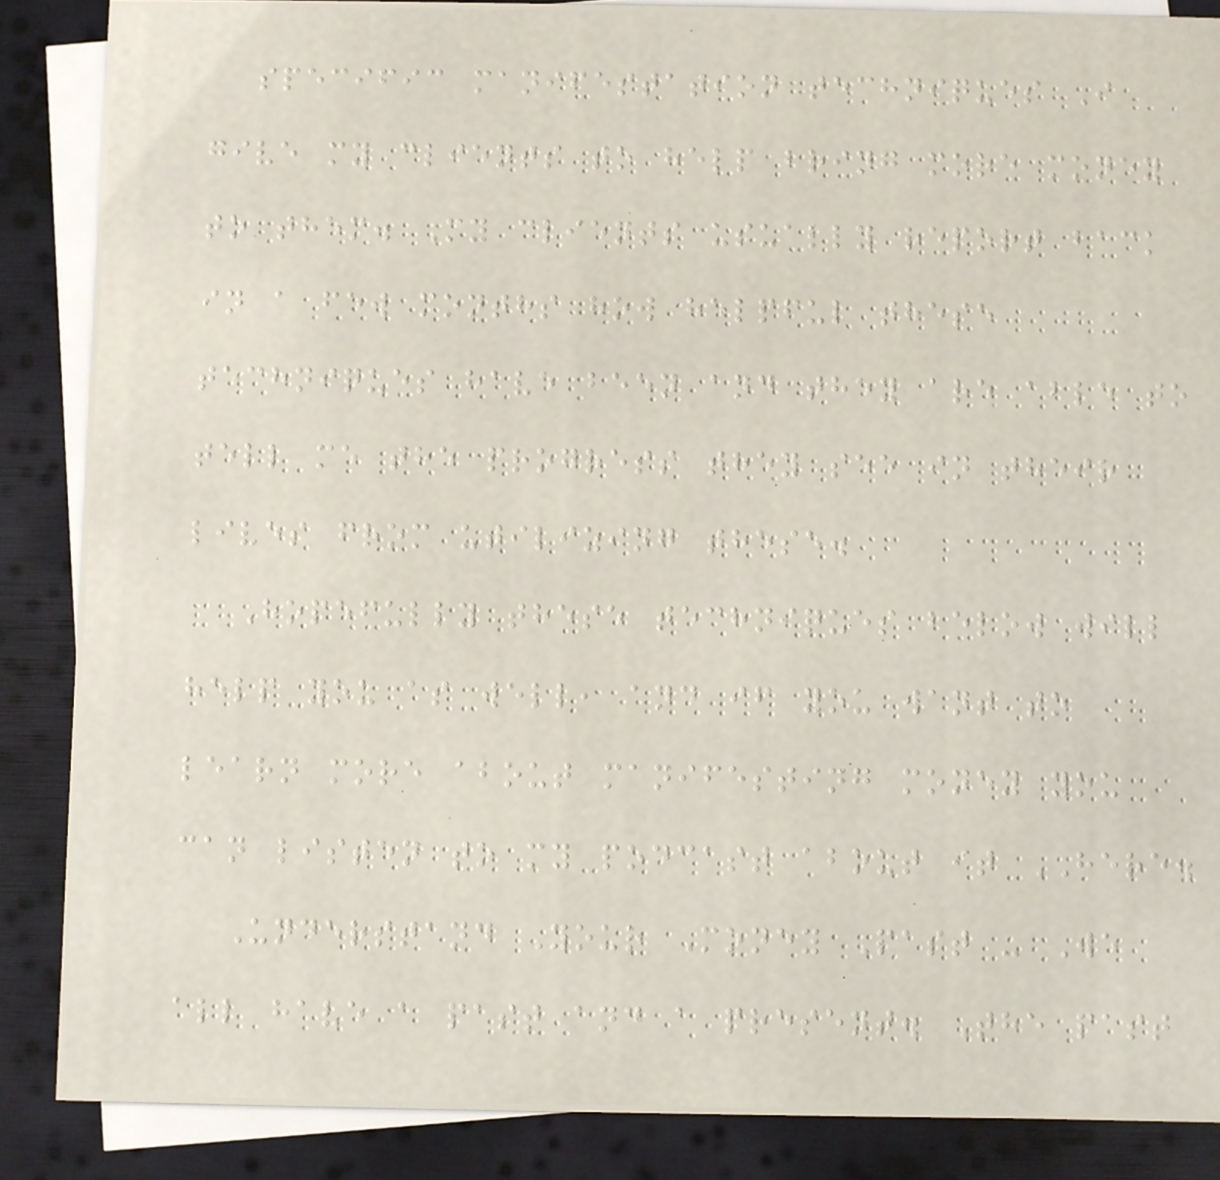specific manifestation techniques I
give my clients to help bring more money
to them. My clients usually report back
in a few months how helpful these
techniques have been and they are able to
tell me the progress they see in their
lives from utilizing these.
Hopefully these techniques below will
help you as well, and if you want to
learn more about manifesting money you
can listen to my podcast about it HERE.
Understand Your Money Past - We
all have a past and a present. The past
